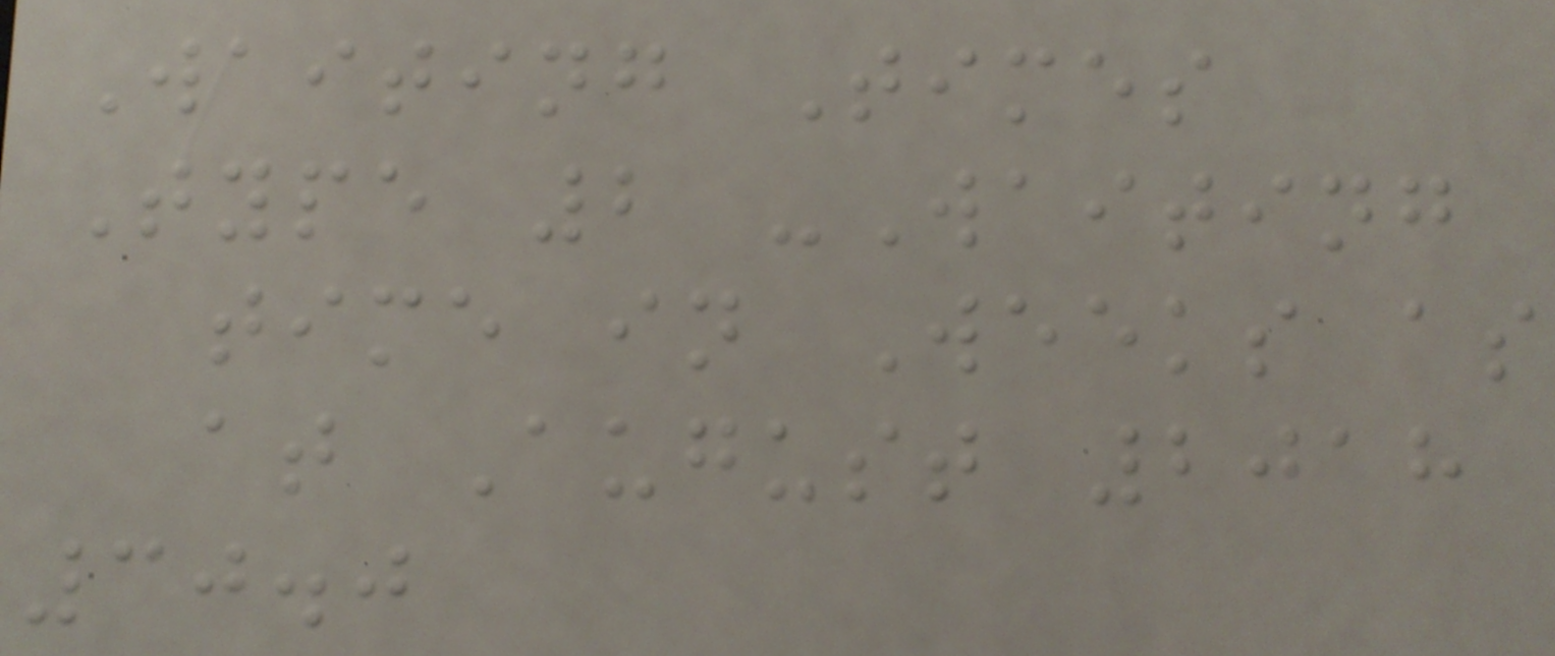Waiting Times
Type 2 -Waiting
time in Weeks as
at August 2018
30.0
